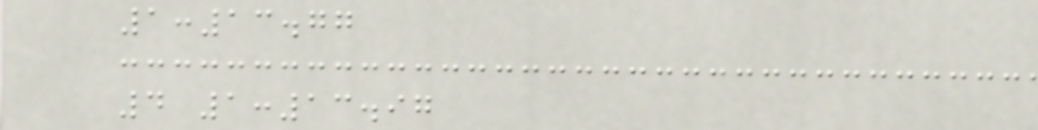1:13.77
4 1:13.97
